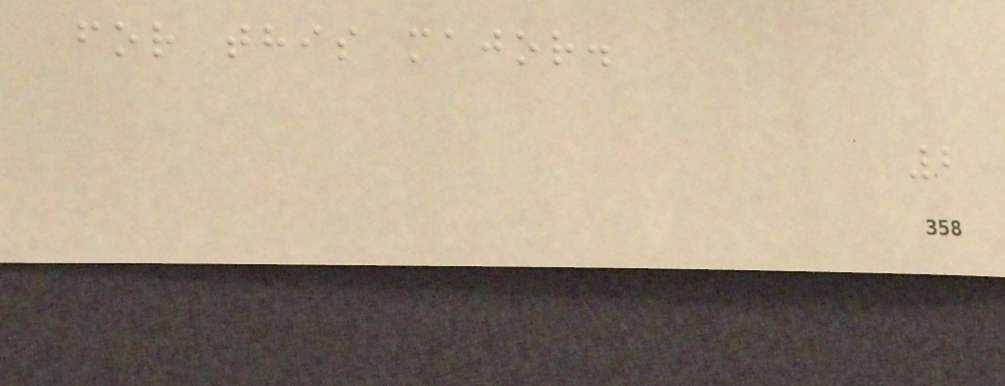for this major.
2
